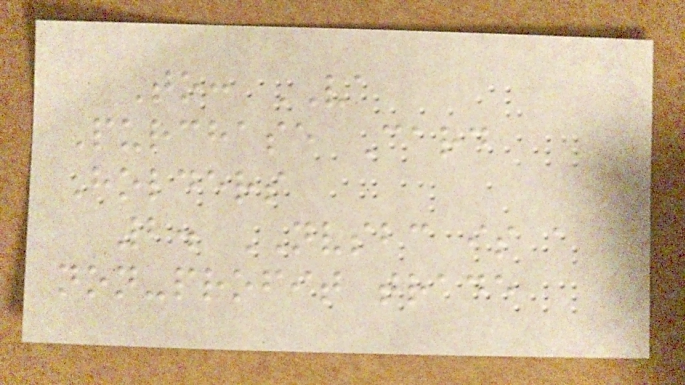To: VA
Purchase Card
Holders
2. NVSBC is a
non-profit trade
